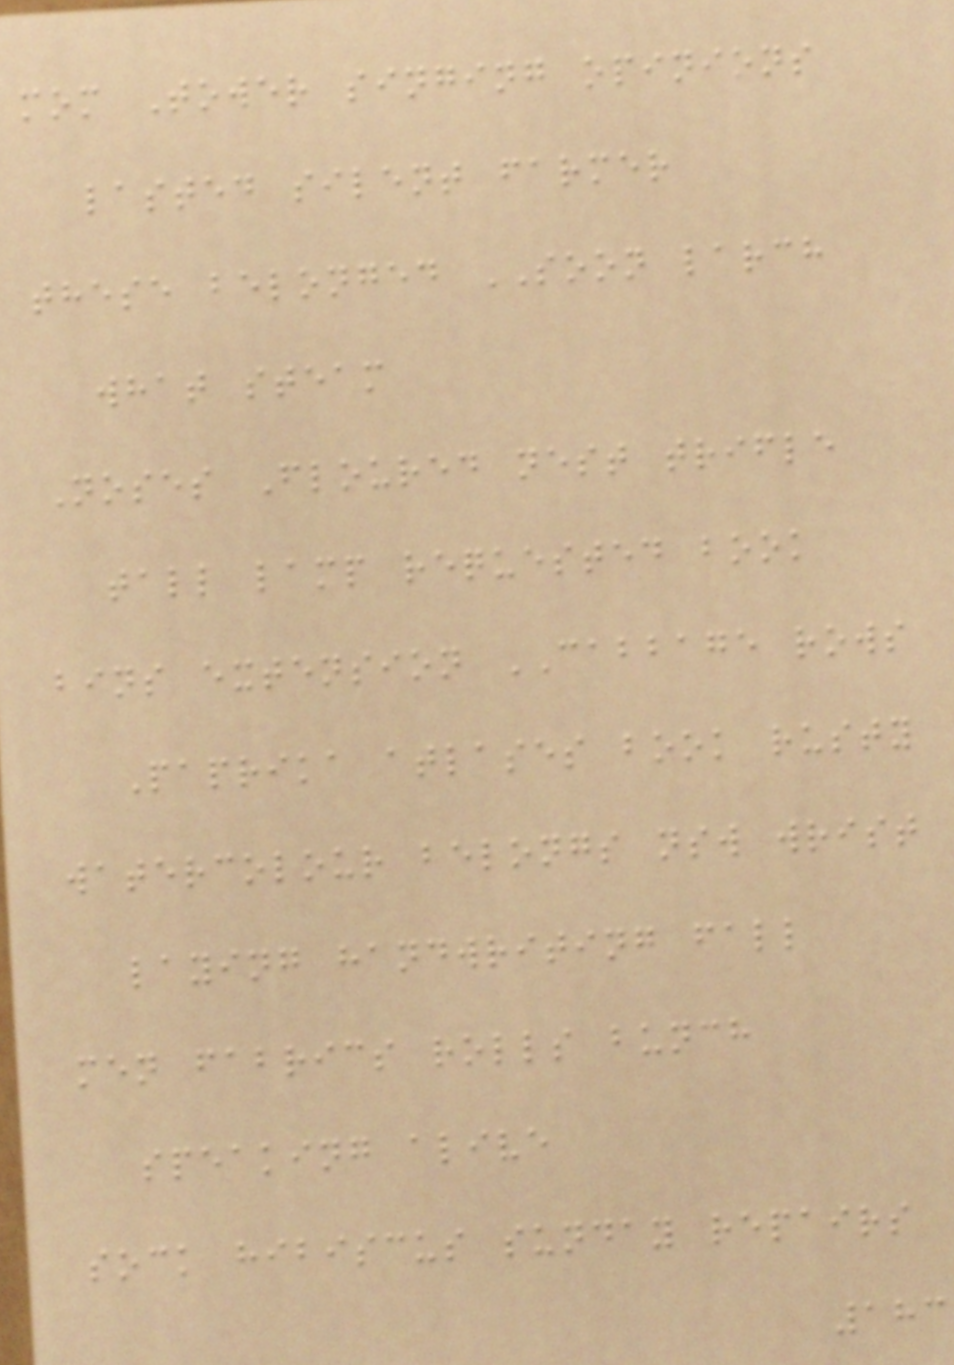mom Tower singing opinions
lasted silent farmer
these belonged SOON larch
what steam
Noses Floured nest trifle
tall lamp requested book
bins extension CABBAGE rows
Paprika atlases book rusty
watercolour belongs nsw wrist
laying handwriting fall
men fabrics rolls bunch
speaking alive
sock hibiscus sunday repairs
183
